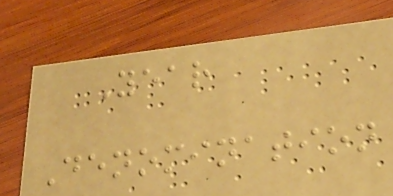Year
Denomination
